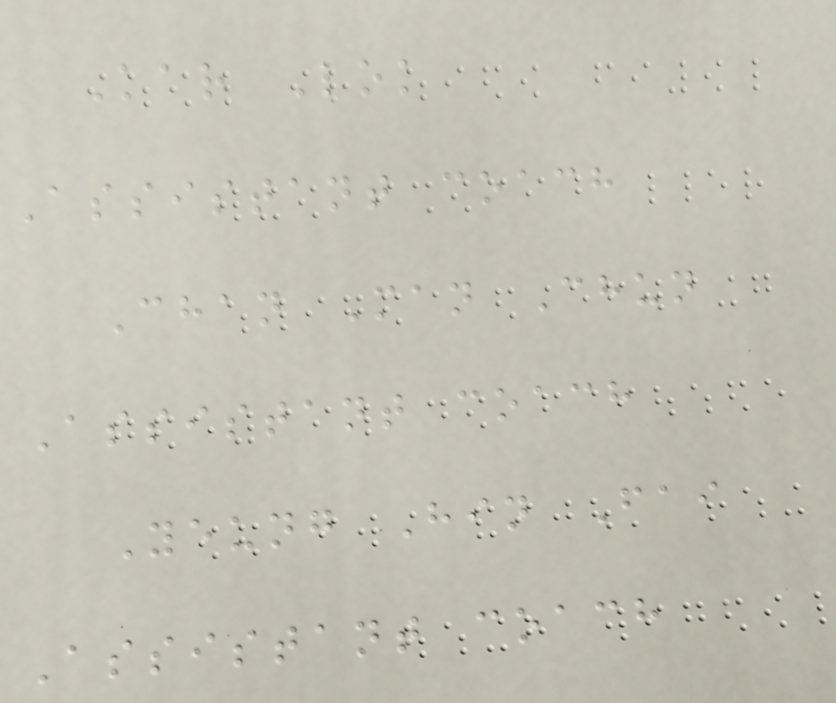Kar Lok
Assistant coach
Chan Man Chun
Assistant coach
Yeung Hin Fai
Assistant coach
